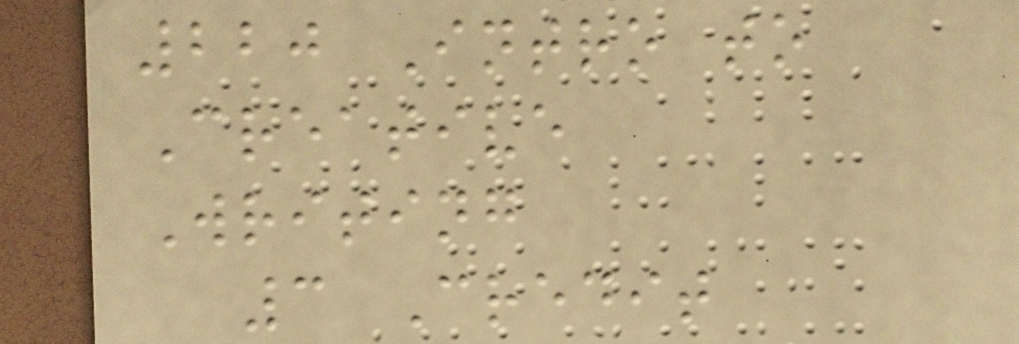220 Intro to
Creative
Writing
3 Credit
